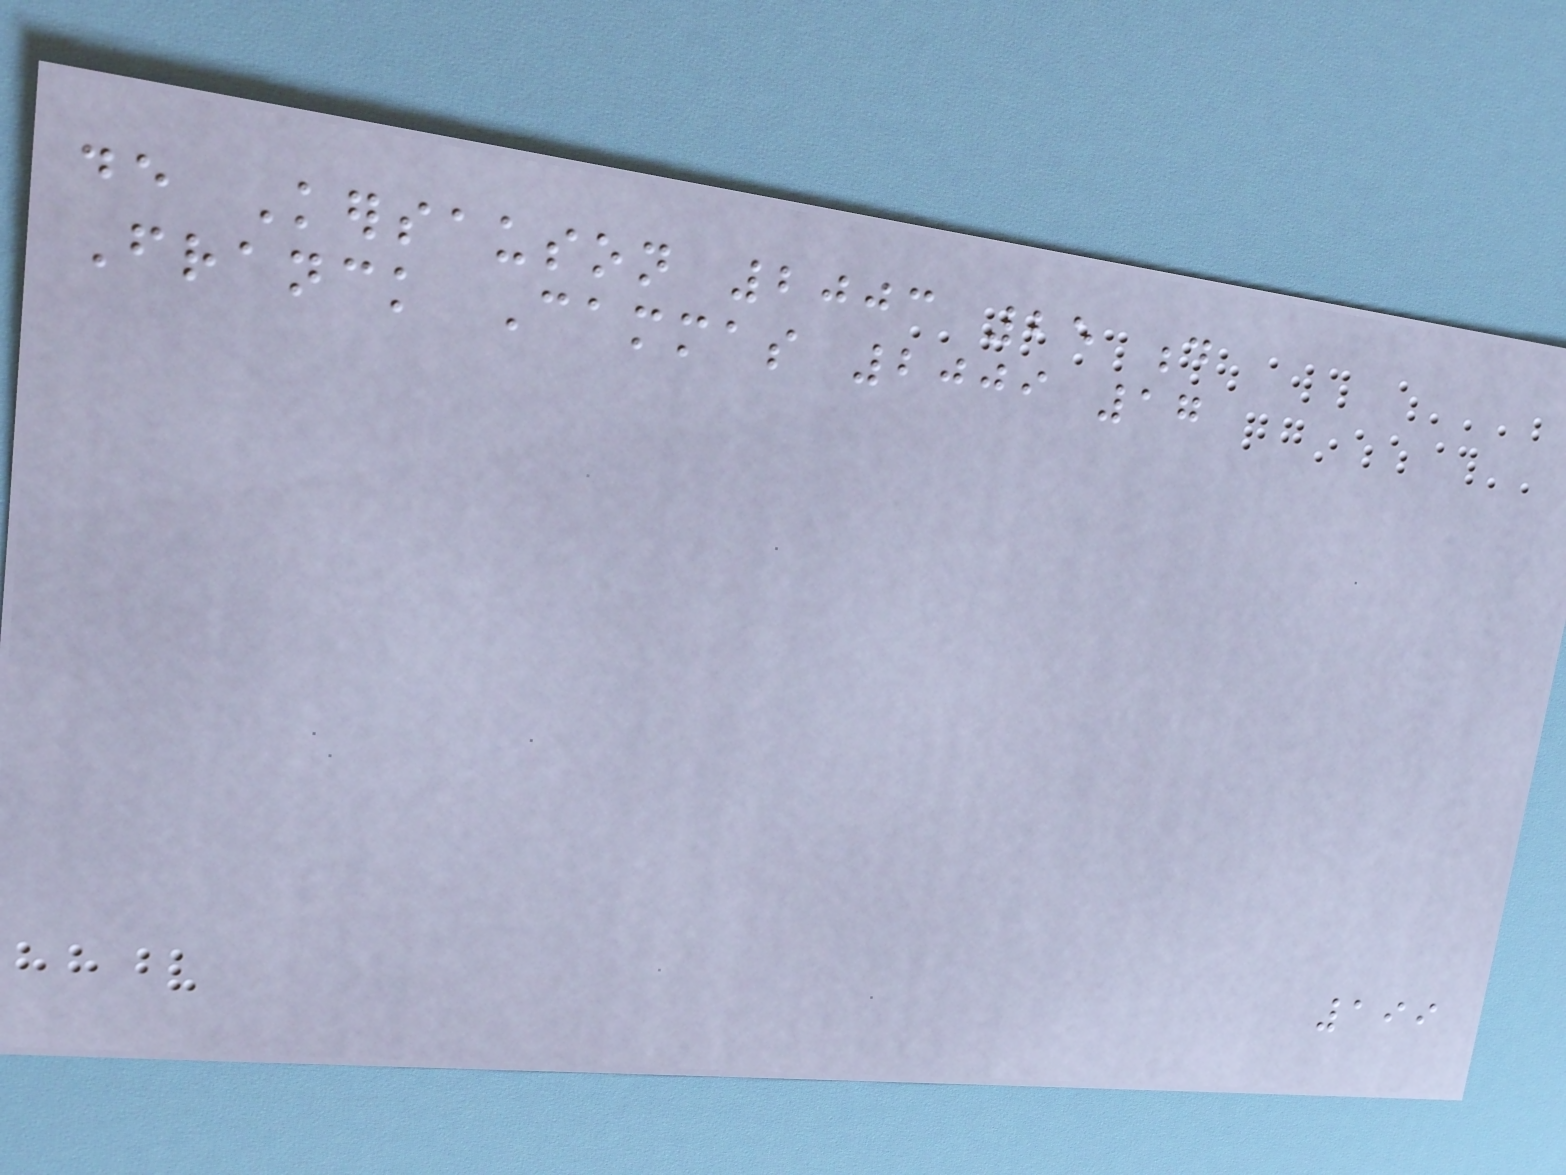de Kersauson 2003 25 d
Franck Cammas 2009 17
199
